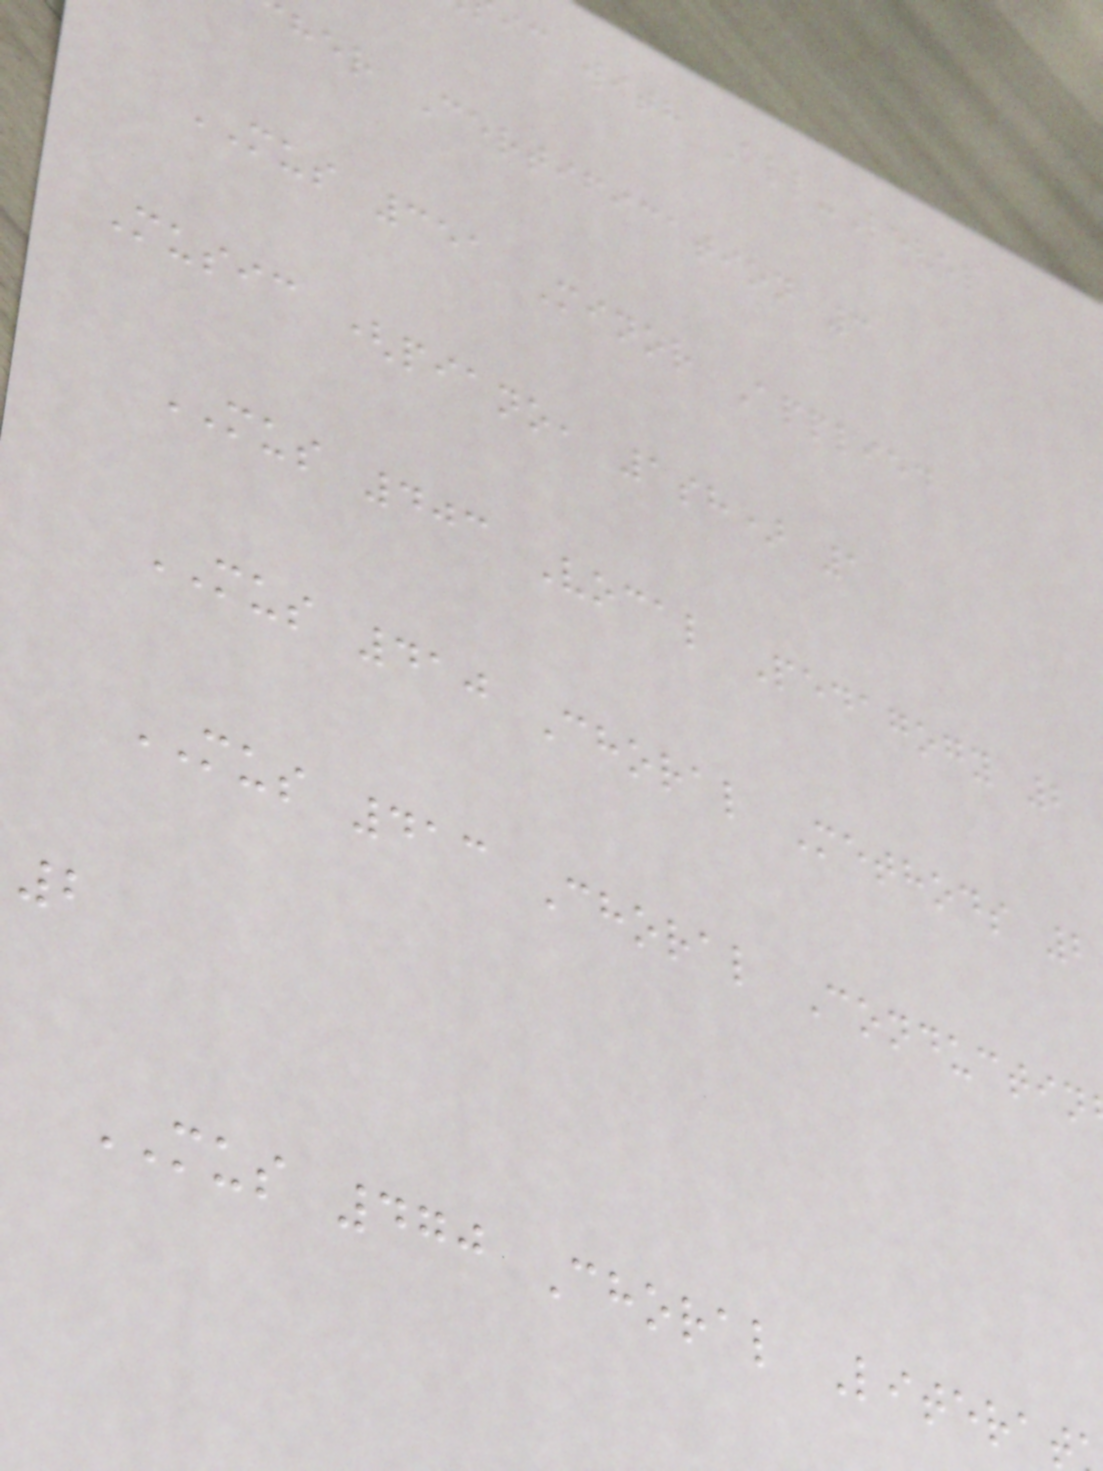ic with All-Level
her Certification 3
MUS 351 Minor Applied
Music (piano, 1sh) 1
MUS 403 Vocal Pedagogy 2
MUS 410 Choral Methods 2
MUS 413 Choral Conductin
2
MUS 470 Choral Litera
